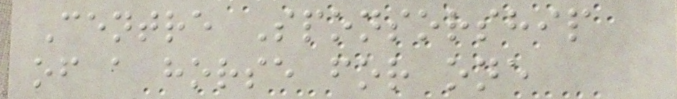Centre Sponsorship
of a horse for one
